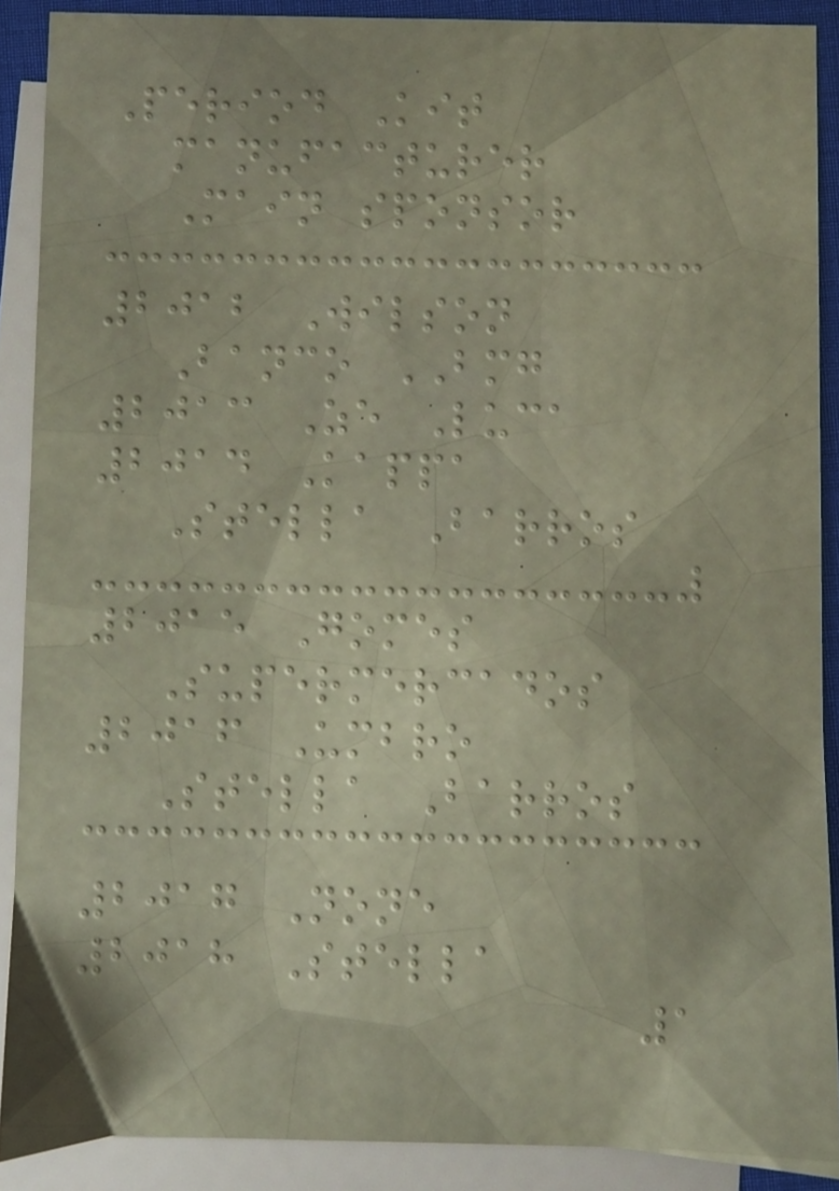Period Kit
manufacturer
Main sponsor
2012 Wilson
Banco BMG
2013 Ze Luca
2014 Kappa
Stella Barros
2015 Gomes
Supermercados
2016 Umbro
Stella Barros
2017 None
2018 Stella
1
